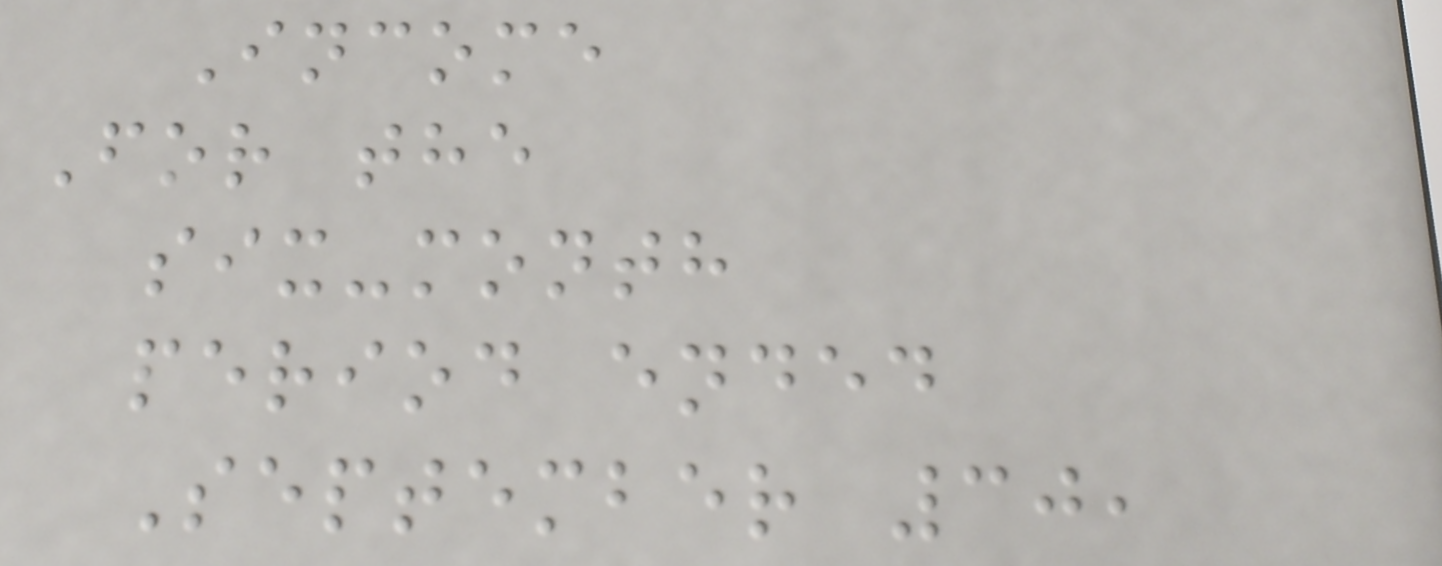Income
For the
six-month
period ended
September 30,
